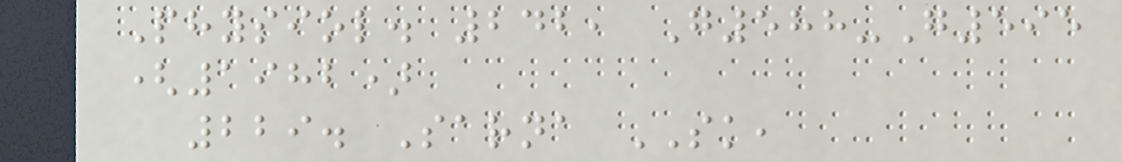Physiol. 242, G588-G595
(1982)
229. Sarna SK,
